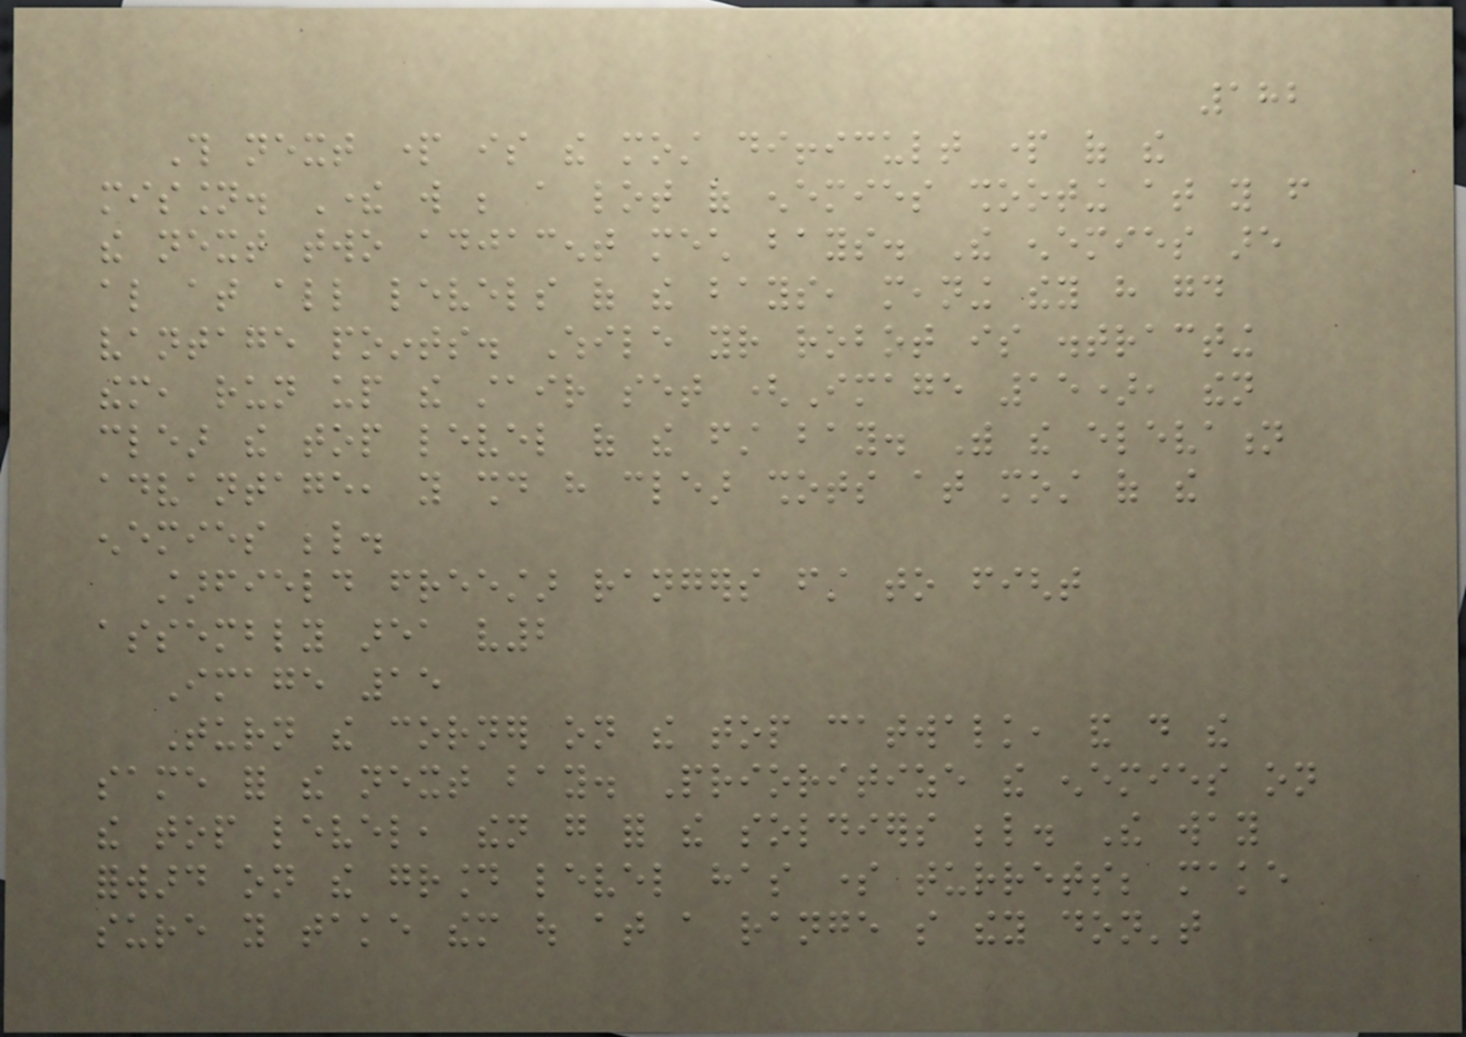182
This next part is the most difficult part of the
mission. There will be a lot of enemies shooting at you from
the next two adjacent mech bays. The enemies are
also at all levels of the bays, meaning they have good
vantage points. While your robot is distracting
them, run up the stair set (Image 15), then
clear the top level of the first bay. With the elevation
advantage, you should have clear shots at most of the
enemies below.
starfield freestar rangers first to fight
assembly area v2
Image 15
Turn the corner on the top catwalk, and do the
same for the next bay. Prioritize the enemies on
the top level, then go for the soldiers below. The way
forward on the ground level has some turrets; make
sure you take them out at a range so they don't
